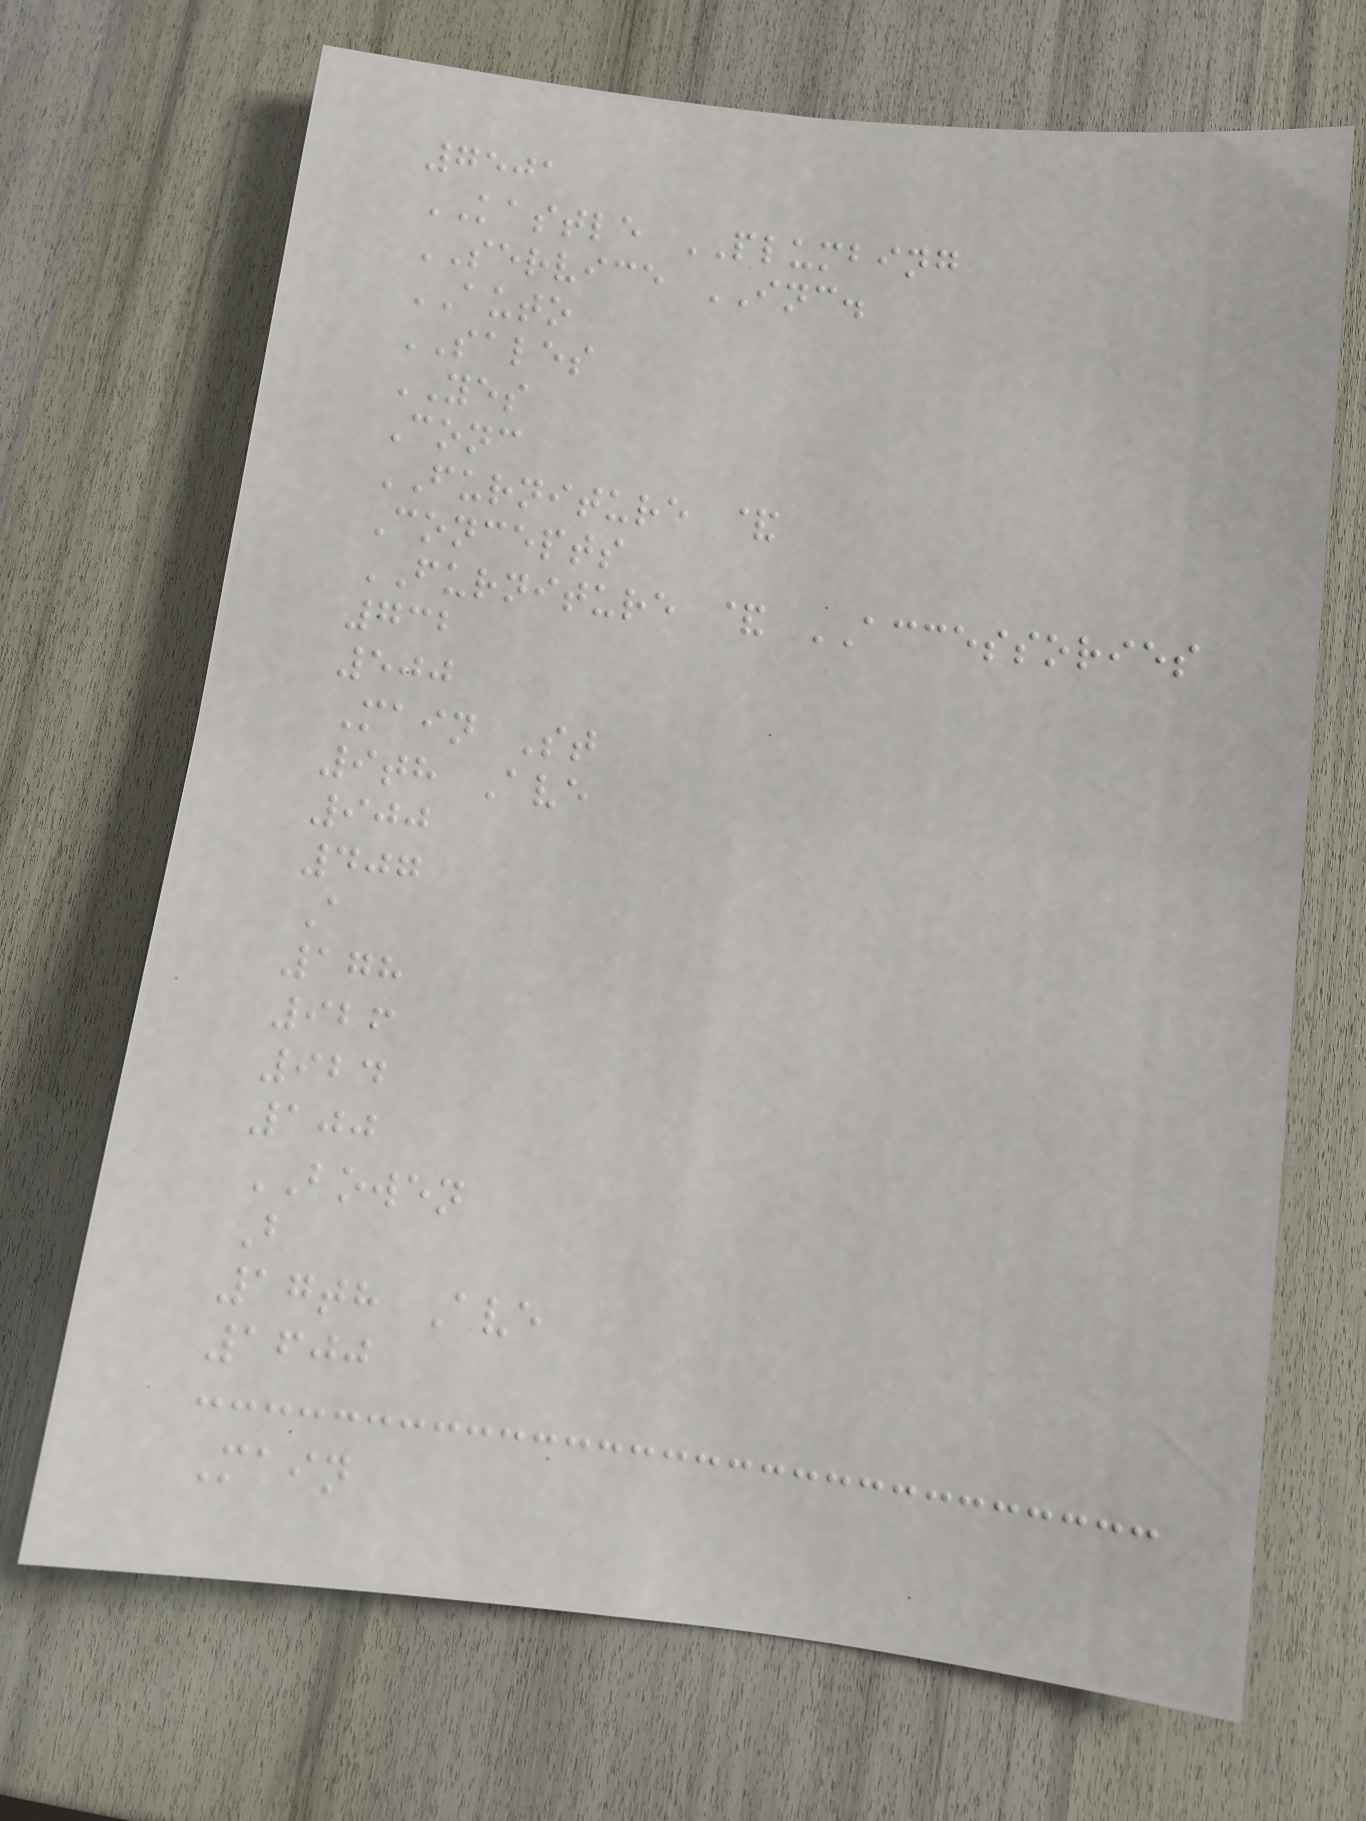7501
KASTLE PLUMBING
SERVICE INC.
AUTO
SALES
YES
Conc
FURNITURE &
Concepts
FURNITURE & ACCESSORIES
732
500
Main St
9th Ave
900
407
A
178
926
924
100
BOWEN
B
17th Ave
1600
Main
